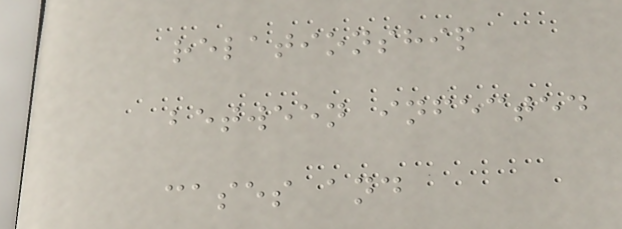relationship
between infected
cases and
